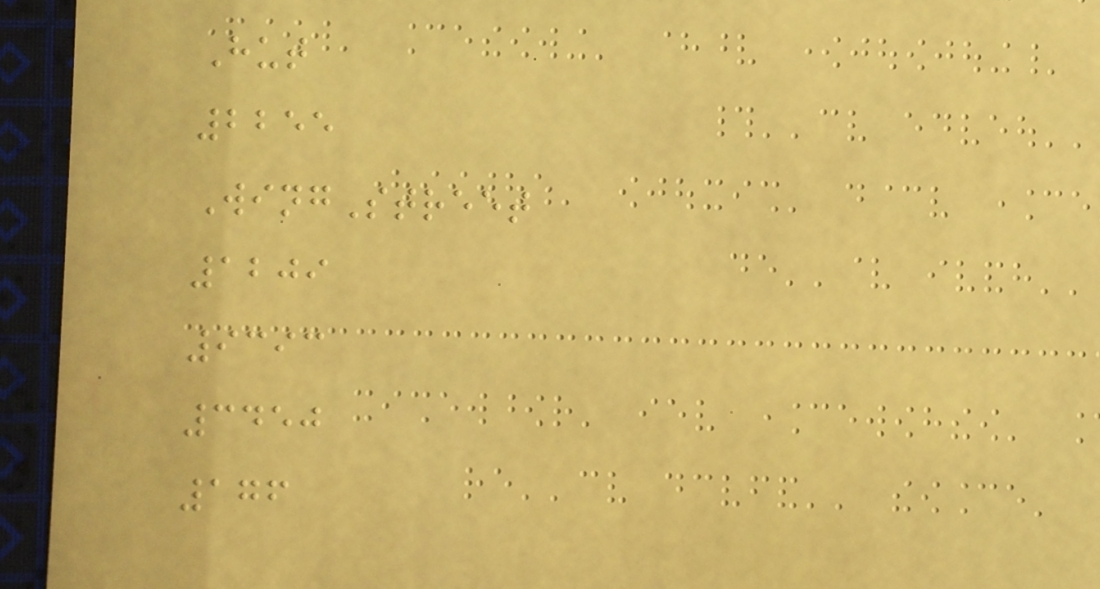Hut
2255
WingStreet
1209
9393
3450
176
